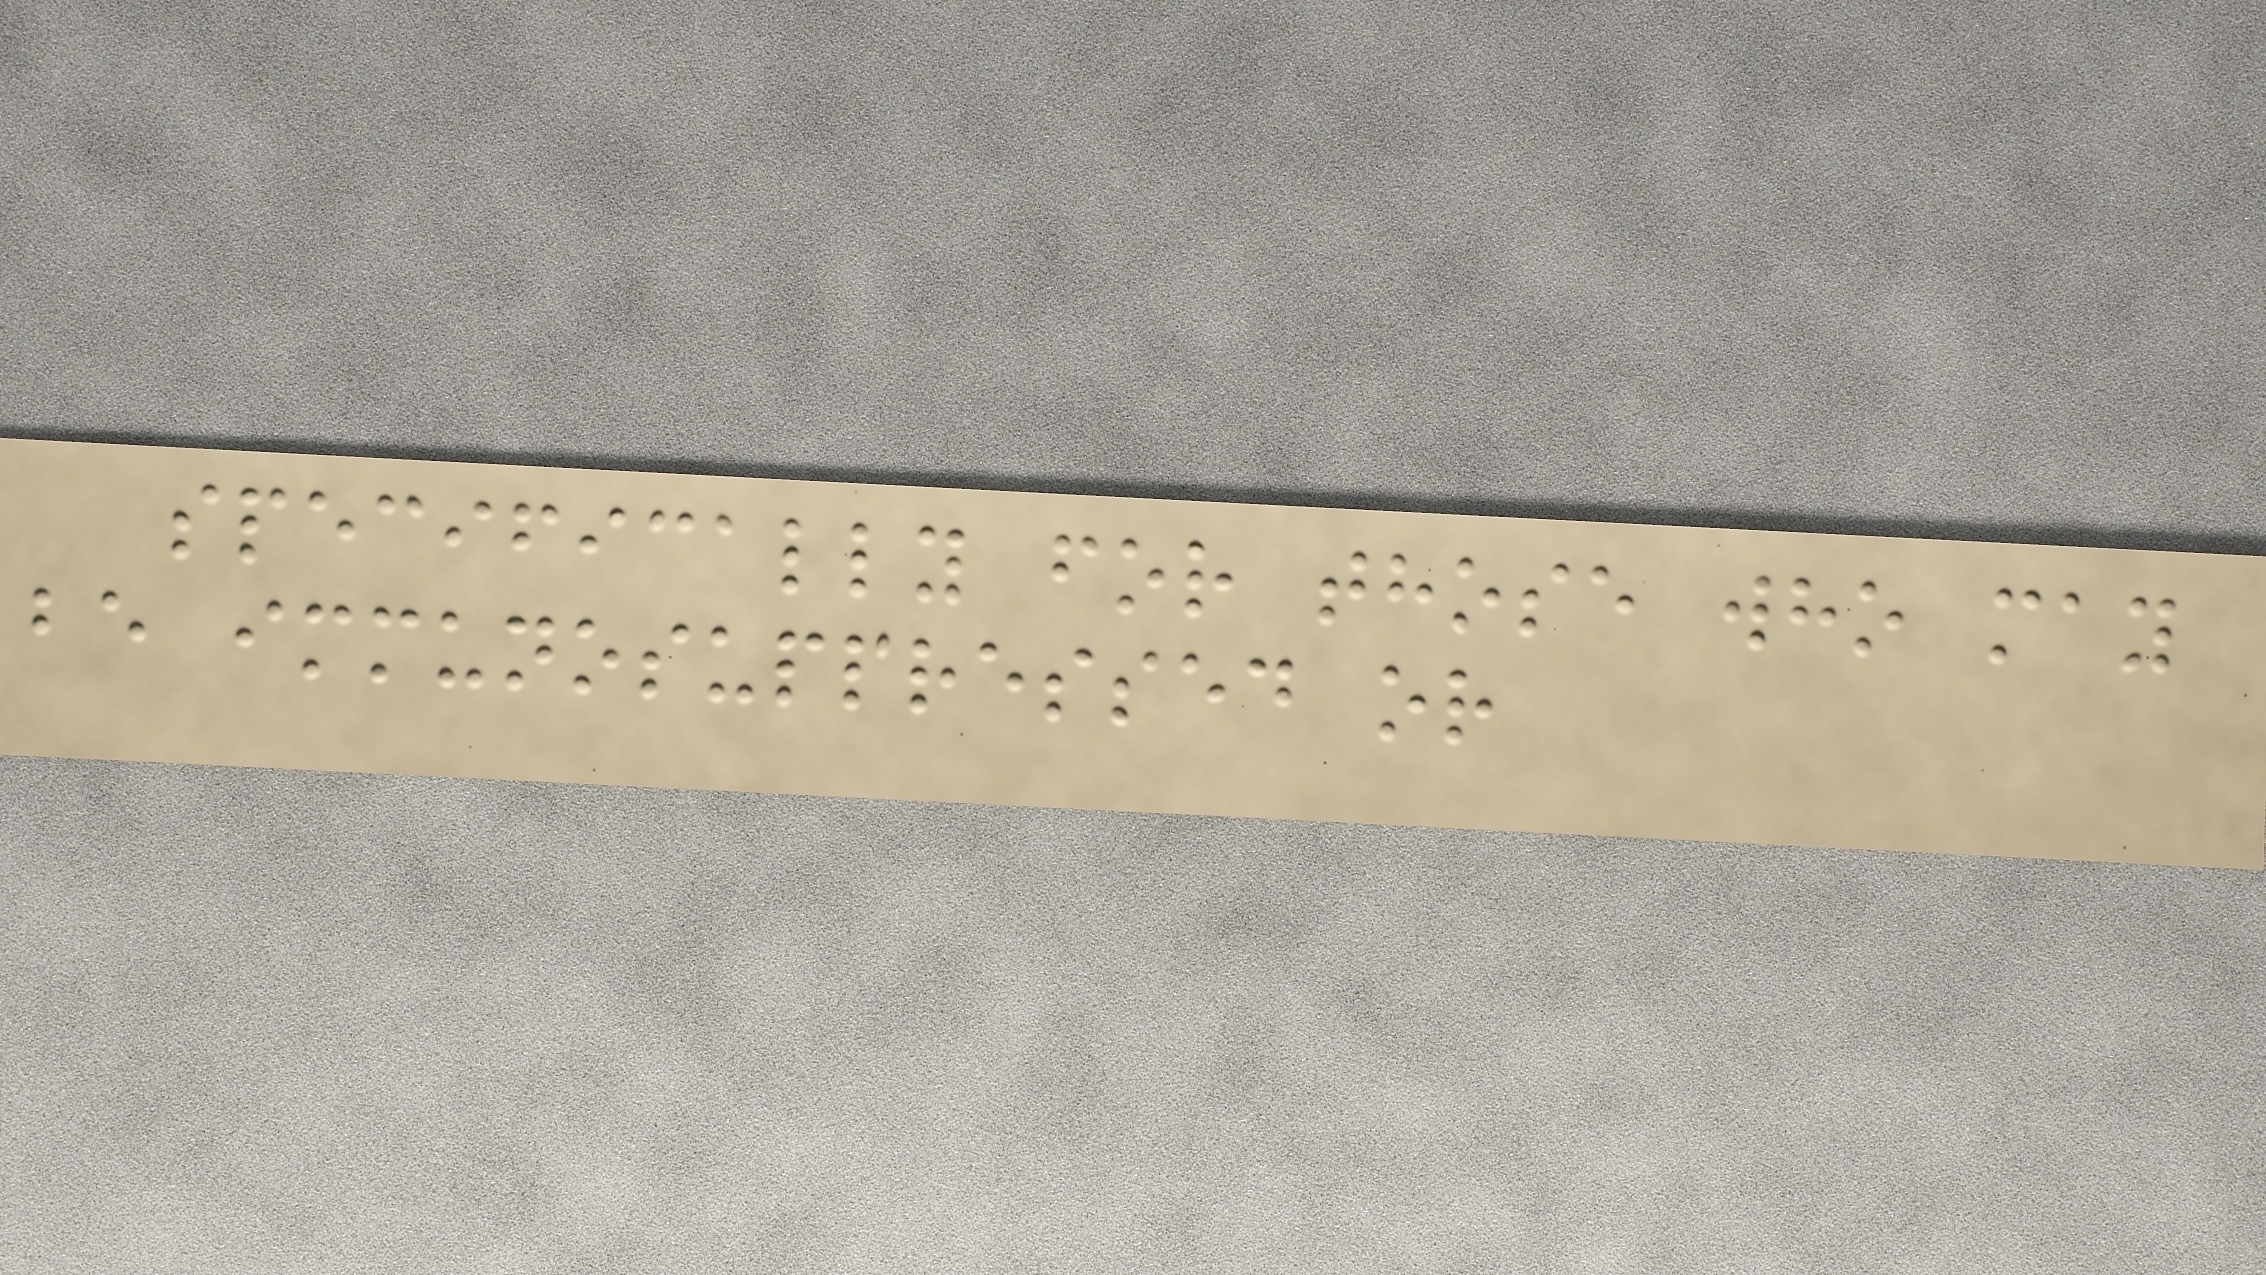specifically for those who may
be immunosuppressed or
